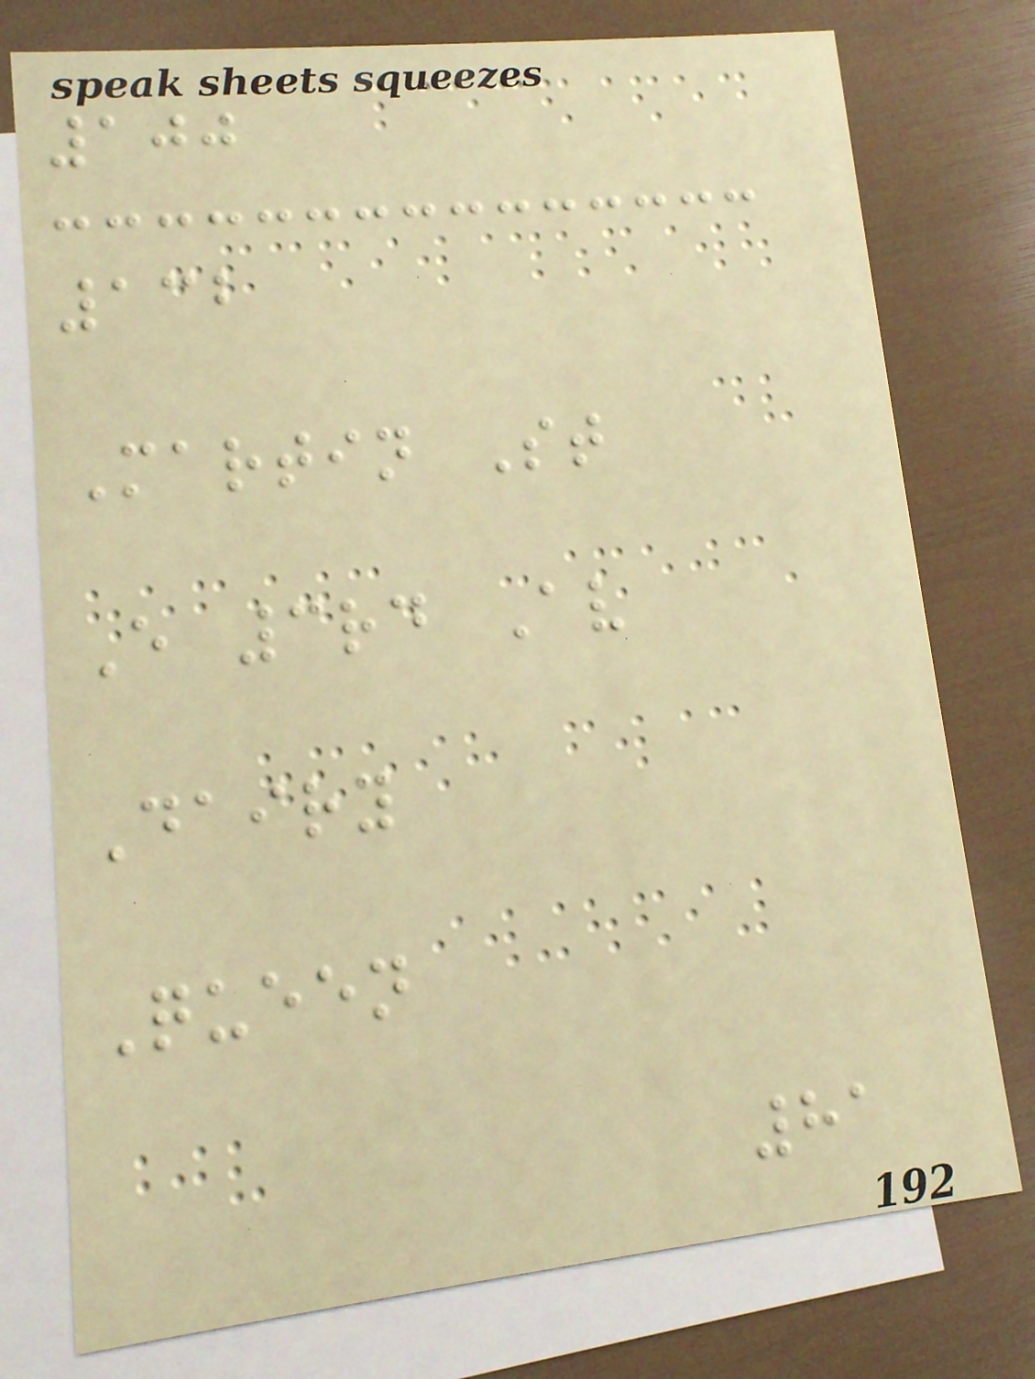100
132
Martin St
E 3rd Av
Dairy
Queen
81
